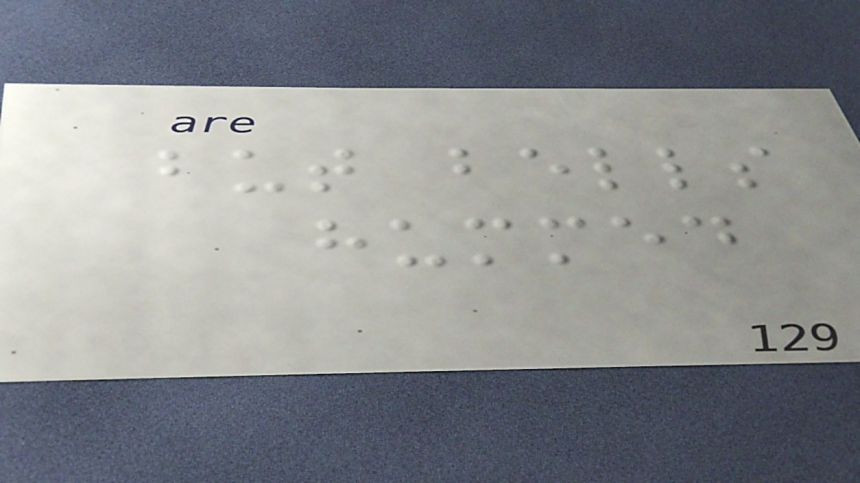but bells
hummed
